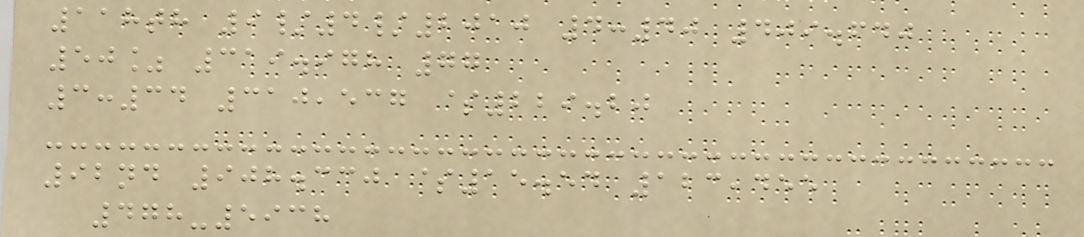118th 9/4/2010 4:40 409.640
50% 319.978 77
3:34 310,537 $229.20
92nd 908.330 $15.54 123,455
478-5938
